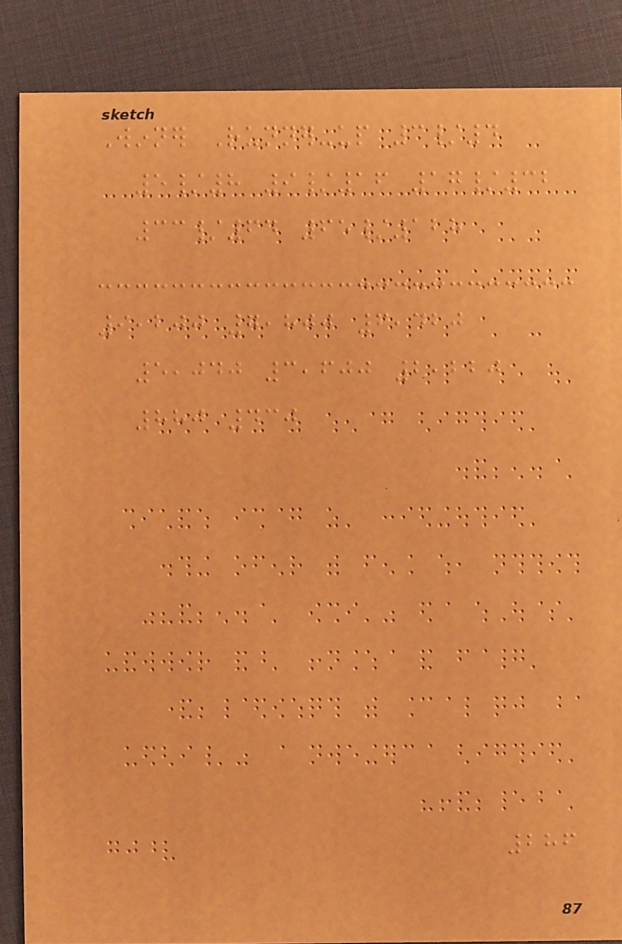Winner Runner-up 3/4
5/8 9/16 17/32
33/64 65/128
9,200 7,800 6,420
5,040 3,600 2,220
880 430
286
